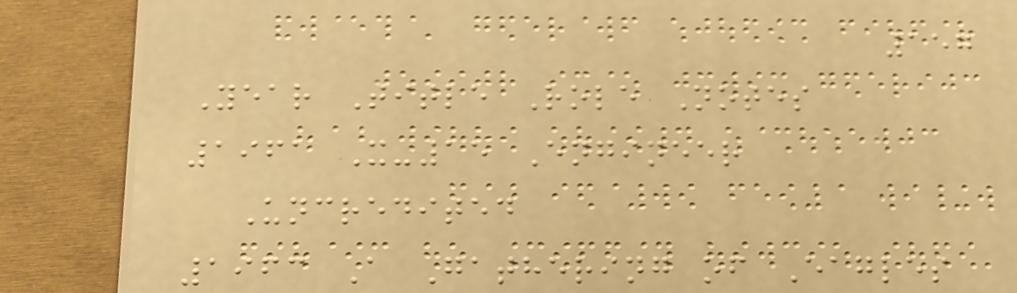157
Year Title Role Notes
1961 X-15 Engineer
Uncredited
1963 A Gathering of Eagles
